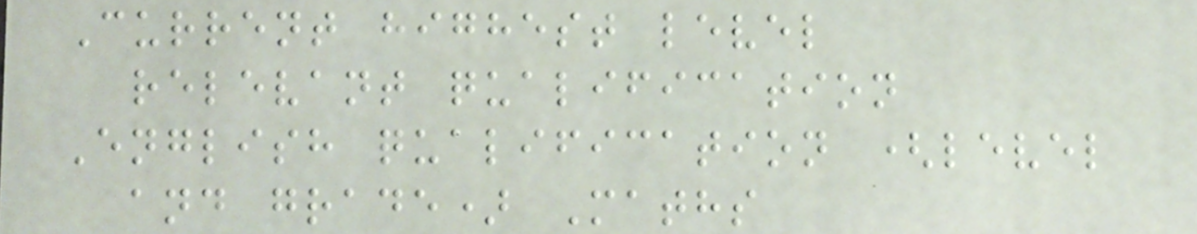Current highest level
relevant qualification
English qualification (level
and grade) Maths
